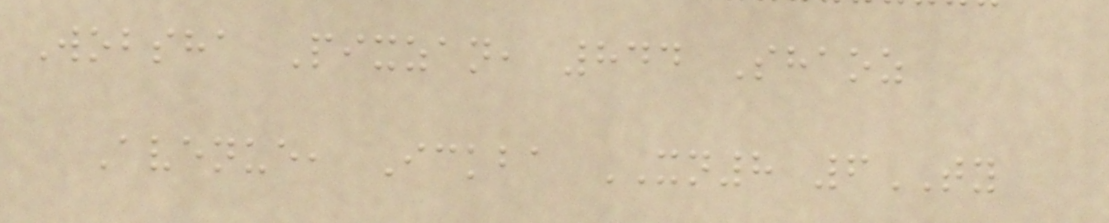Wobsha Pixzan, 844 Shaoz
Avenue, Ickba XN8 6TY
